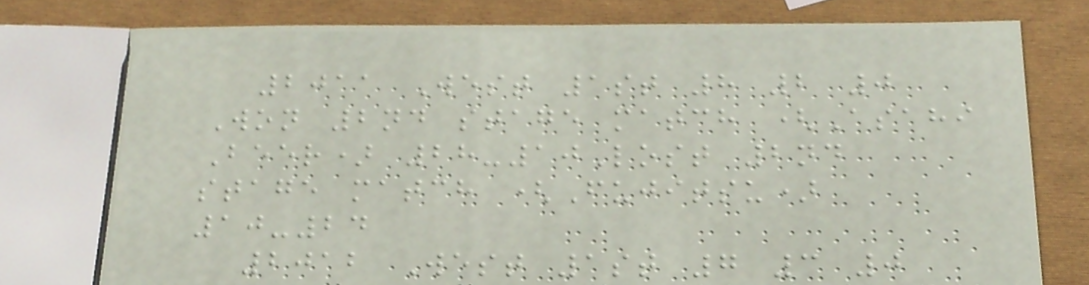2011 West 1st 8 2 0
Won 2nd stage match (Asahi
Beer) 28-10Lost 2nd
stage match (Fujitsu)
10-24
2012 West 1st 7 3 0
